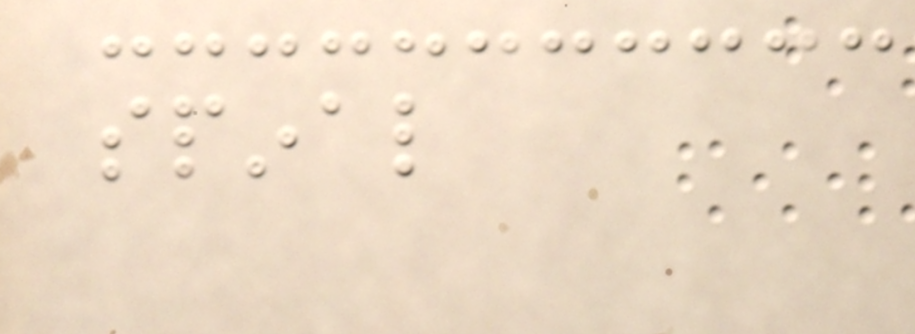spinal
